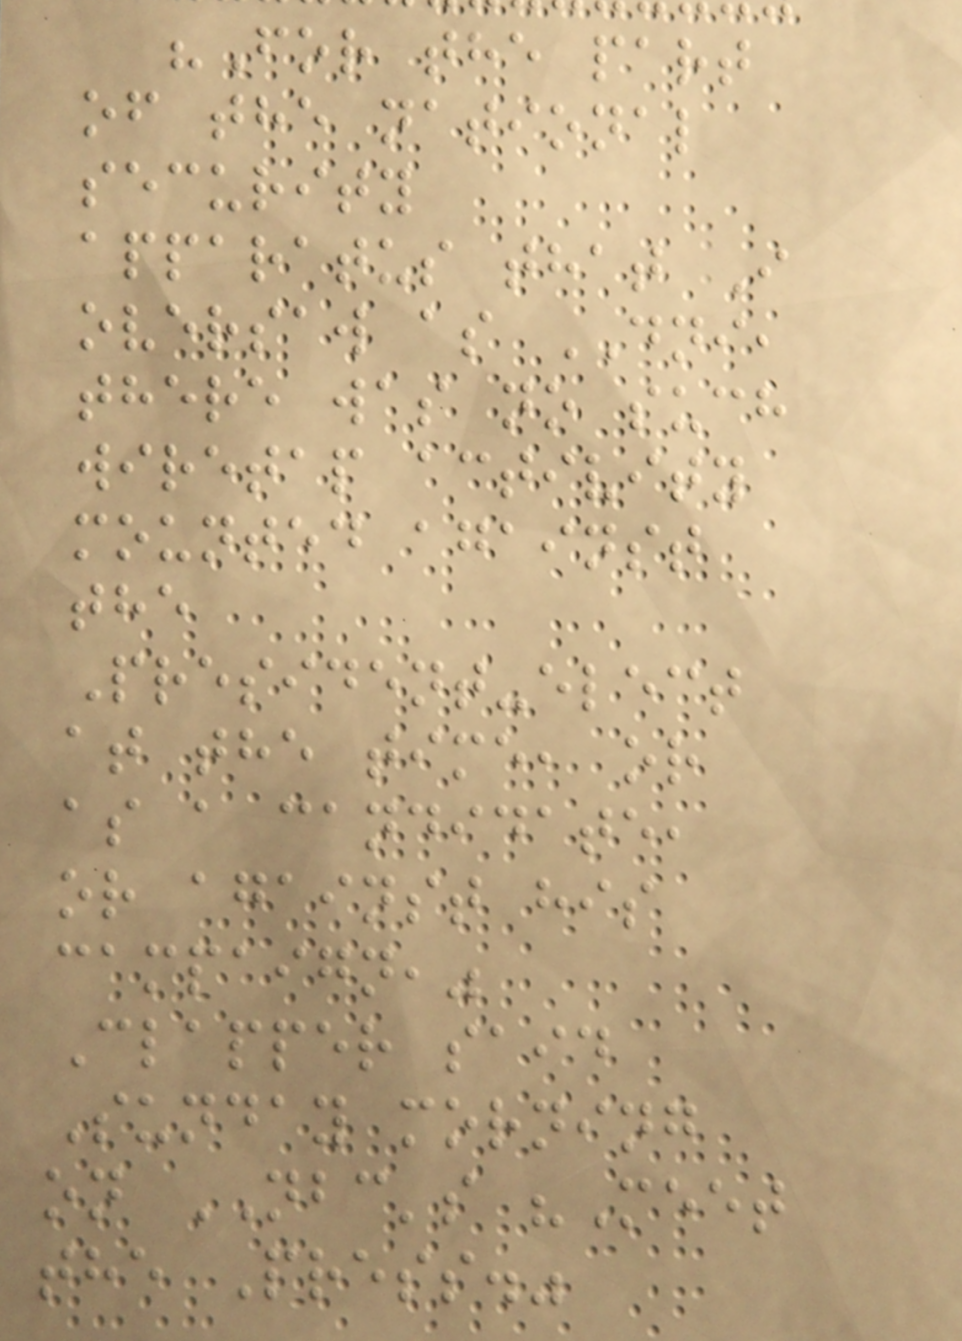"For the part
of the national
security
apparatus that I
oversaw as DNI,
there was no such
wiretap activity
mounted against
the
President-elect
at the time, or
as a candidate,
or against his
campaign,"
Clapper said
Sunday morning
on NBC's "Meet
the Press."
